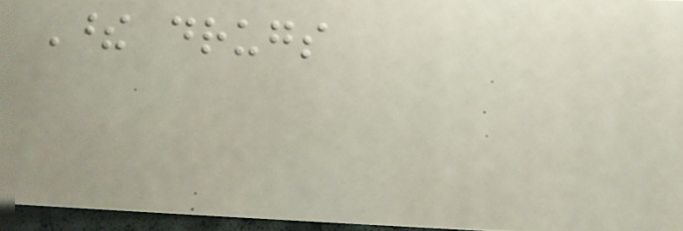These drugs
